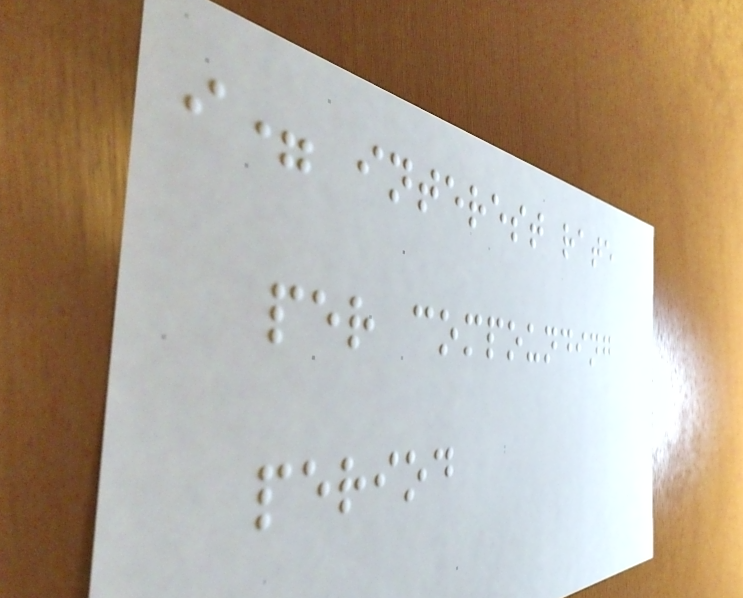i= interest rate
per compounding
period
